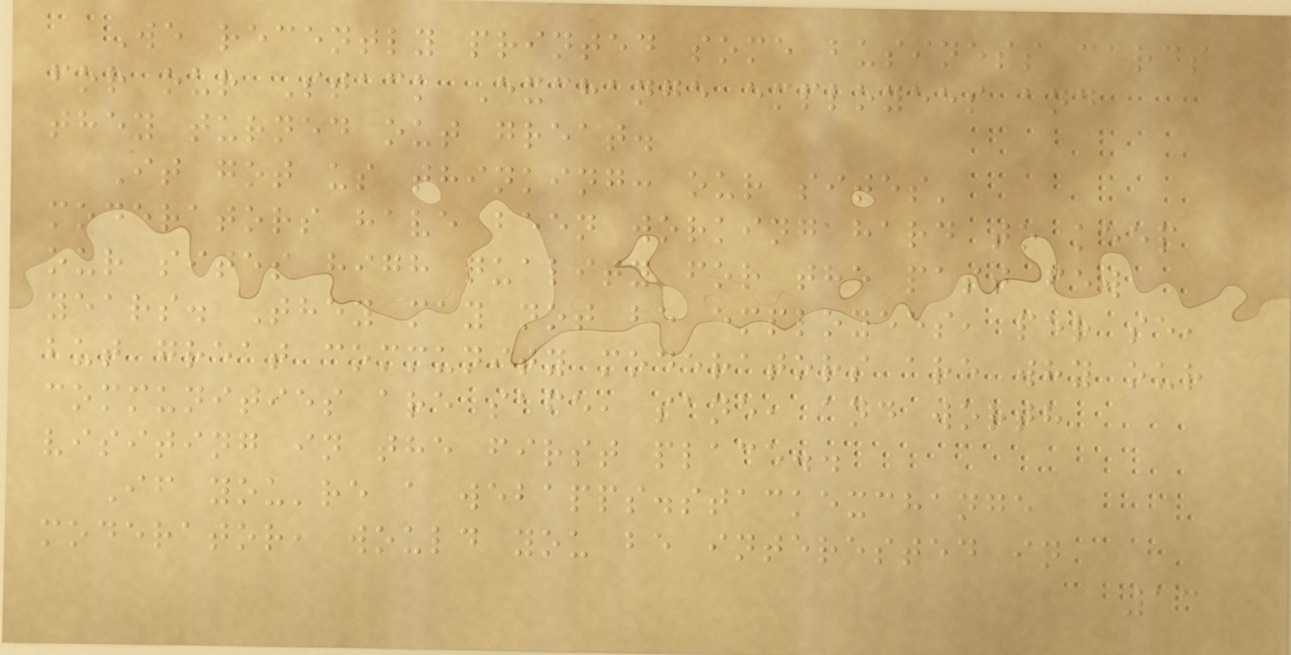We recently printed some business cards
for our Stack Exchange employees and
they turned out great.
It got us thinking: our sites'
moderators have been working hard to keep
our sites high quality for the past few
years. They may not be employees, per se,
but great community moderators are why our
communities are safe, sane, and worth
visiting in the first place..
If you're a webapps.stackexchange
moderator, would you be interested in
13
